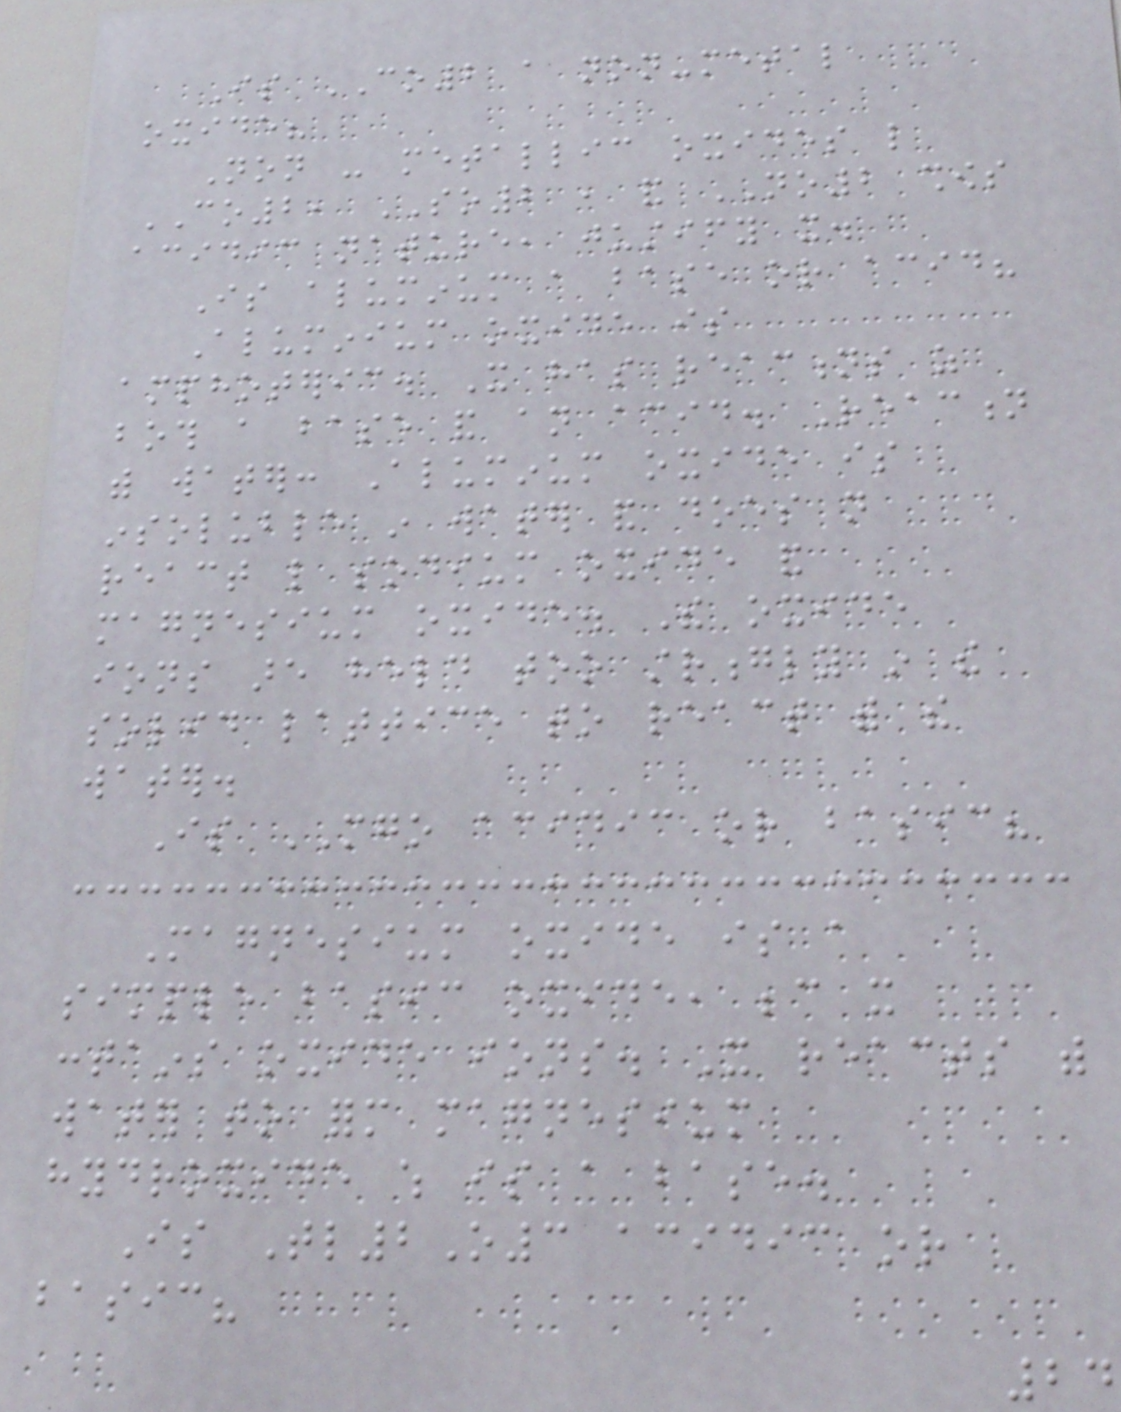Is CO2 a non-metal
oxide?
Non - metallic oxides like
CO2, SO2 , and NO2 shows
acidic nature, justify it.
Is aluminum a base or acid?
Aluminium oxide is
amphoteric. It has reactions as
both a base and an acid. Reaction
with water: Aluminum oxide is
insoluble in water and does not
react like sodium oxide and
magnesium oxide. The oxide
ions are held too strongly in the
solid lattice to react with the
water.
Is MGO acidic or basic?
Magnesium oxide is a
simple basic oxide, because it
contains oxide ions. It reacts with
water to form magnesium
hydroxide which is a base.
Is Tl2O3 acidic or
basic?
24
